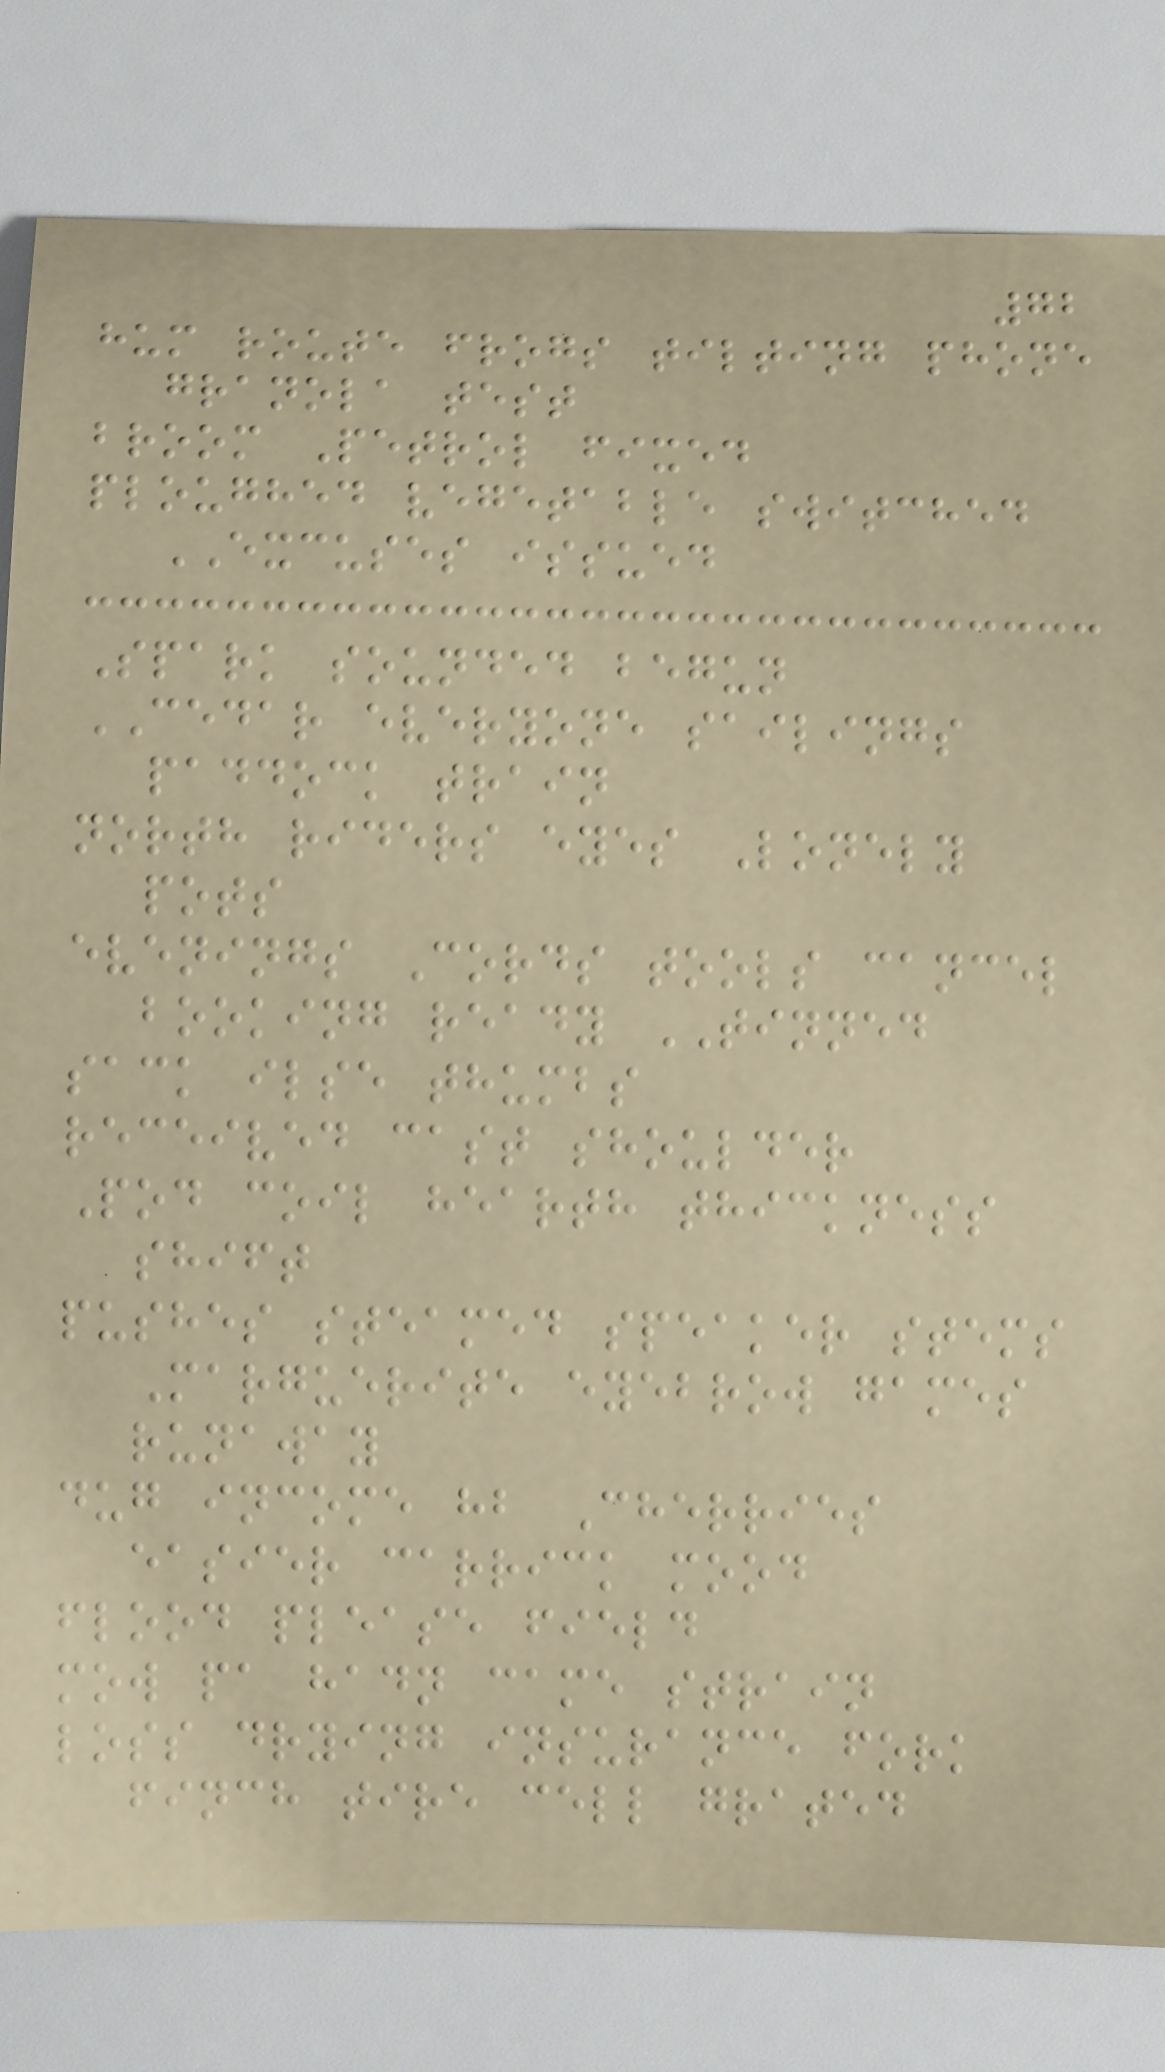72
hum route frogs tilting phone
granola test
broom Petrol fixed
ploughed vegetable switched
EXCUSES issued
Spark sounded begun
CEDAR everyone sailings
paddock train
north riders eyes Lonely
pots
evenings Cords tools cancel
booking ready TINNED
sack ilse thumbs
received cast shoulder
Pod coil hearth thickness
shift
pushes steamed speaker stems
Marguerite eyebrow games
runaway
dug income hb Cherries
easier carrick mood
flood please field
mow pa hadn came strain
loss drying insurance fork
finch tire cell grated
